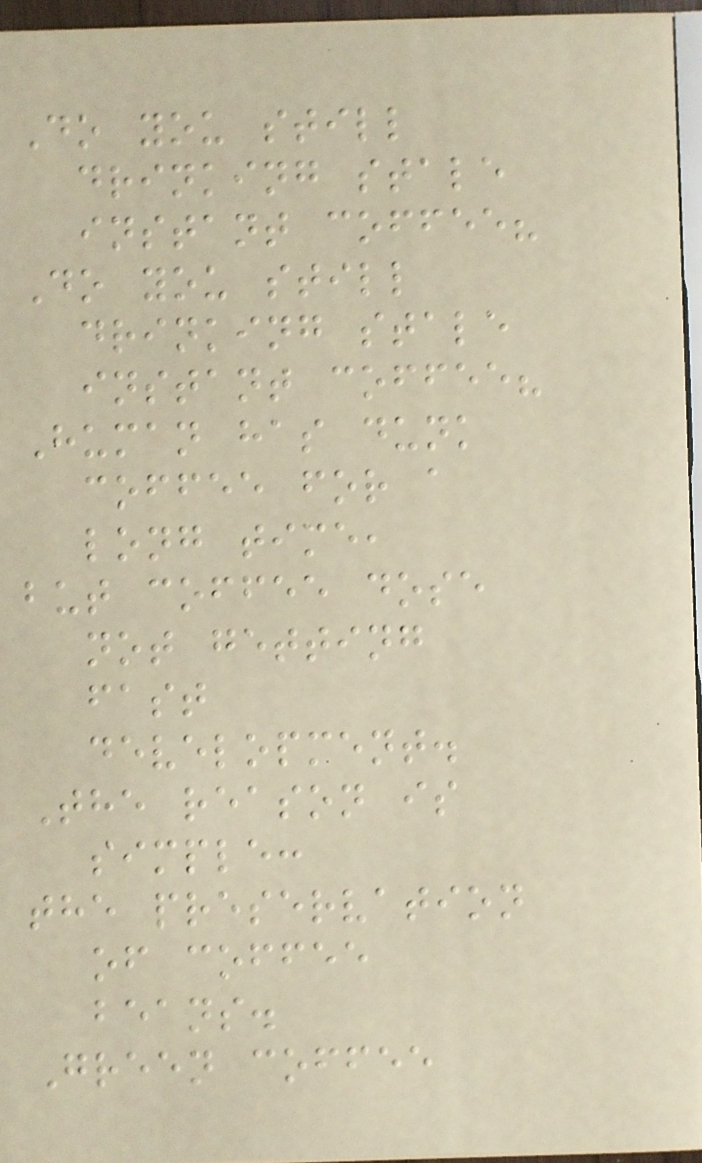Do you still
drinking stale
instant coffee?
Do you still
drinking stale
instant coffee?
Human has dunk
coffee for a
long time,
but coffee dose
not getting
fast
development.
The reason is
simple:
the preservation
of coffee
beans.
Green coffee
